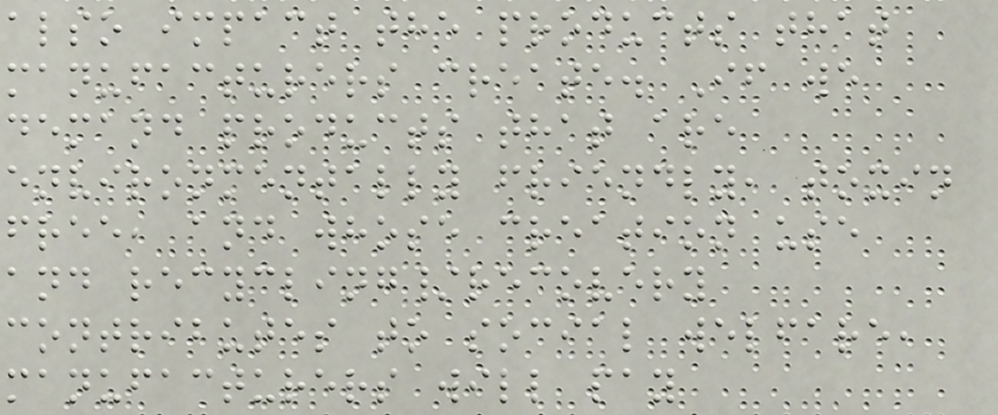also impact the products that
manufacturers create. If we
demand products that are
environmentally friendly, toxin
free, and whose creation use
and recycling/recovery
contributes to social welfare,
manufacturers will pay
